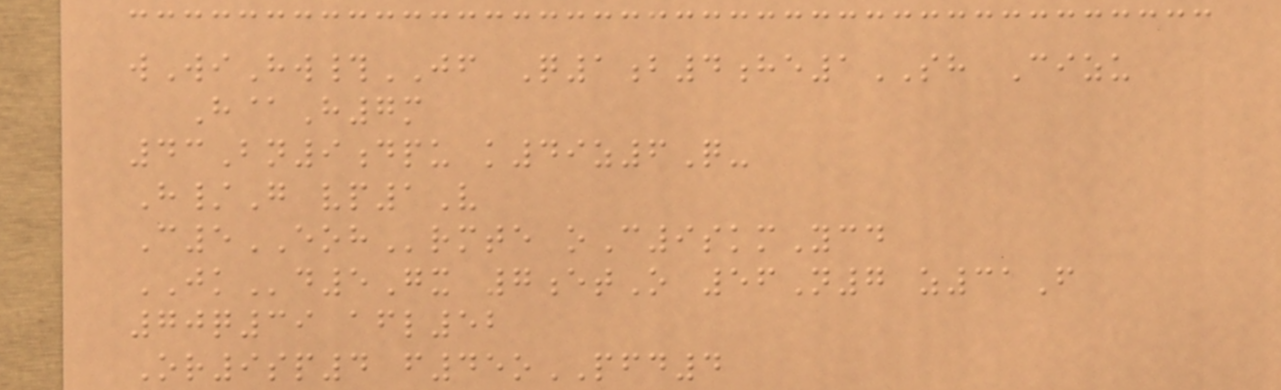wWiHw#JF Q1b4he1SH Cizu
H@H7m
43Bn9dpu k49z6Q-
H/G vp1V
C5EOHrmte oC9skmYcd
JKd5Gx 7etO 56N7 z31F
70q39 afl52
Or9sp4 f45oPFD4
